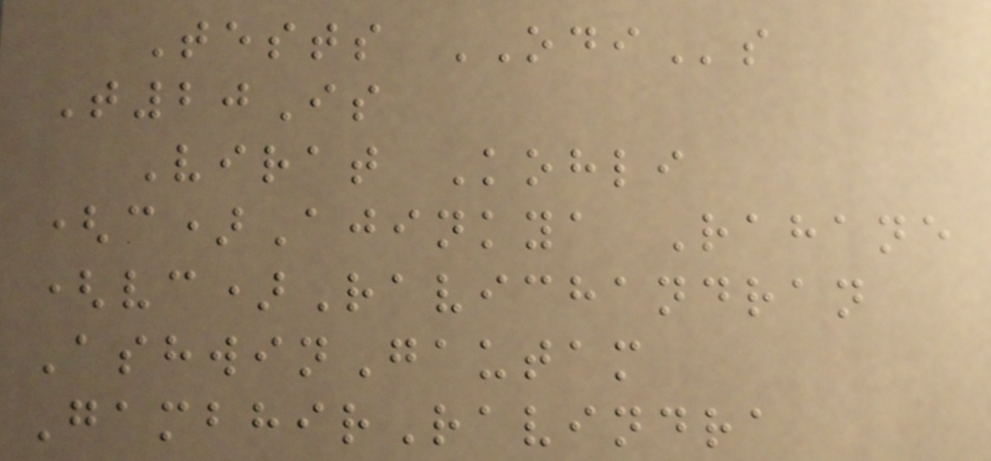Tests ODIs
T20Is
Virat Kohli
(c)Ajinkya Rahane
(vc)Ravichandran
AshwinGautam
GambhirRavindra
